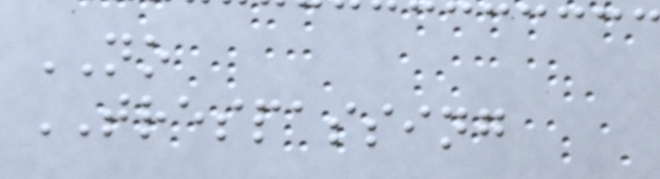NO
TRESPASSING
